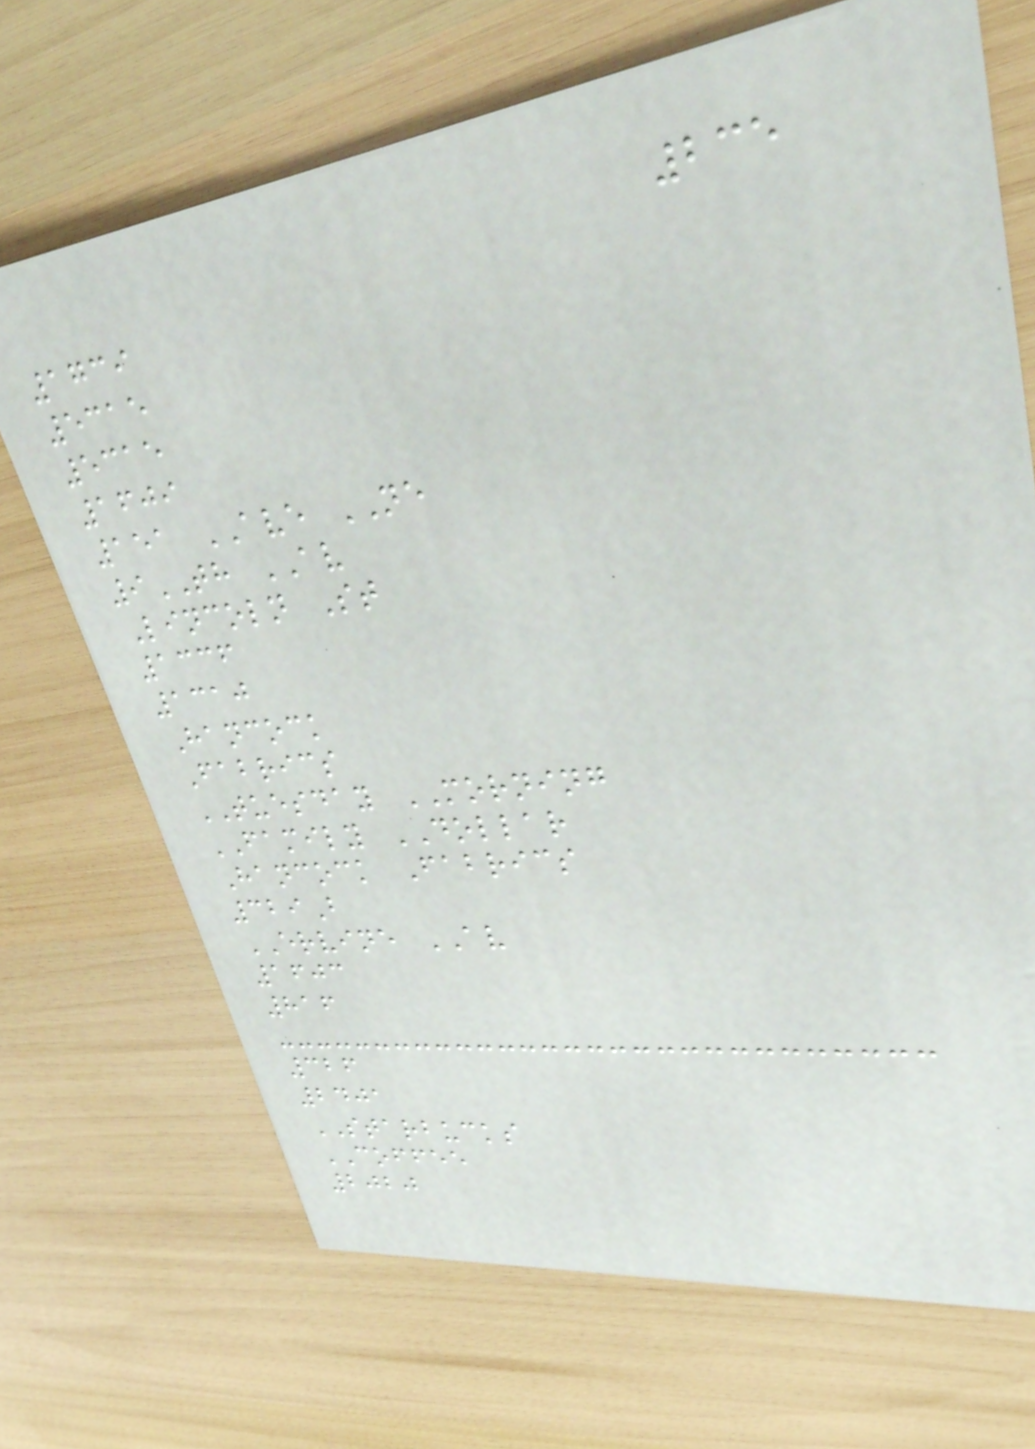235
1739
5315
5315
1609
151 AVE NE
9TH AV
Lincoln St
1336
1310
Hancock
Fabrics
TUESDAY MORNING
FAMILY DOLLAR
Hancock Fabrics
329B
ERVINE AV
1603
816
326
2401
STARBUCKS
COFFEE
2020
